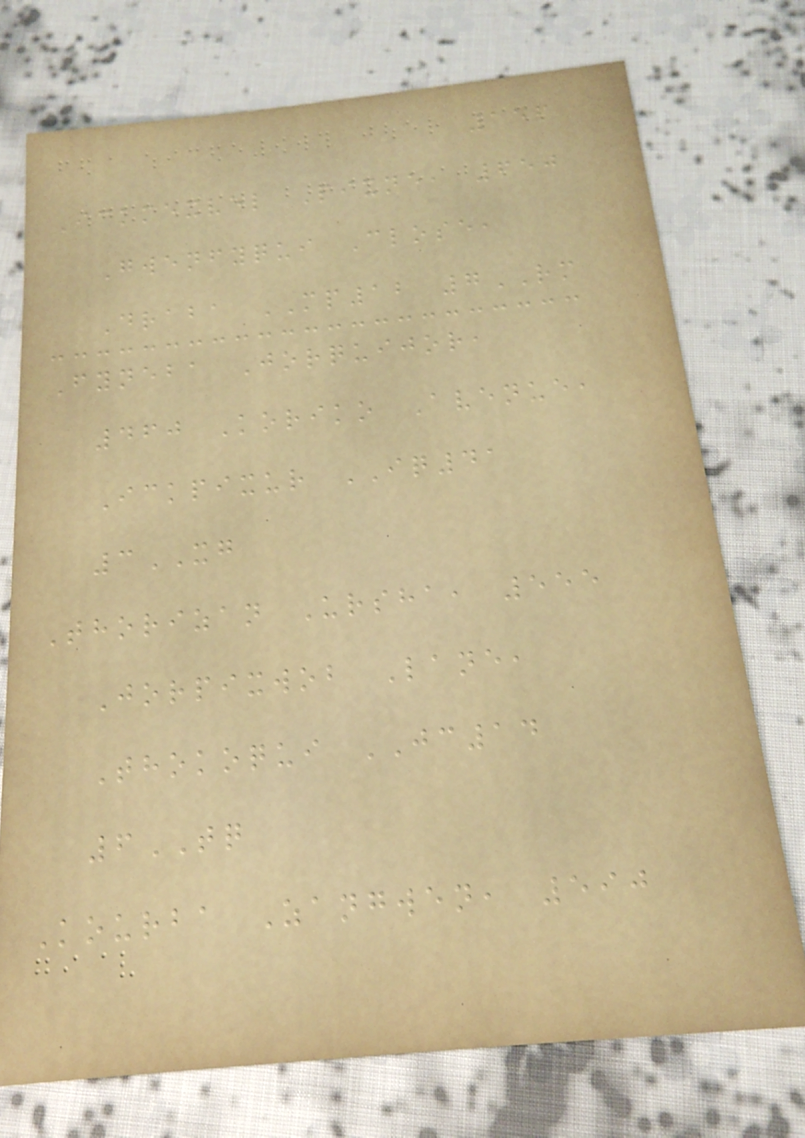156
Ickmexvel Pixne, 650
Gwenfyqui Close,
Draba MP12 7RM
Fyneba Jorquijor,
460 Koriko Avenue,
Ickpixur IQ41
3XG
Thorizan Ursha, 555
Jorpixwob Lane,
Thokoqui JC14
6TQ
Kourba Zangwen, 590
